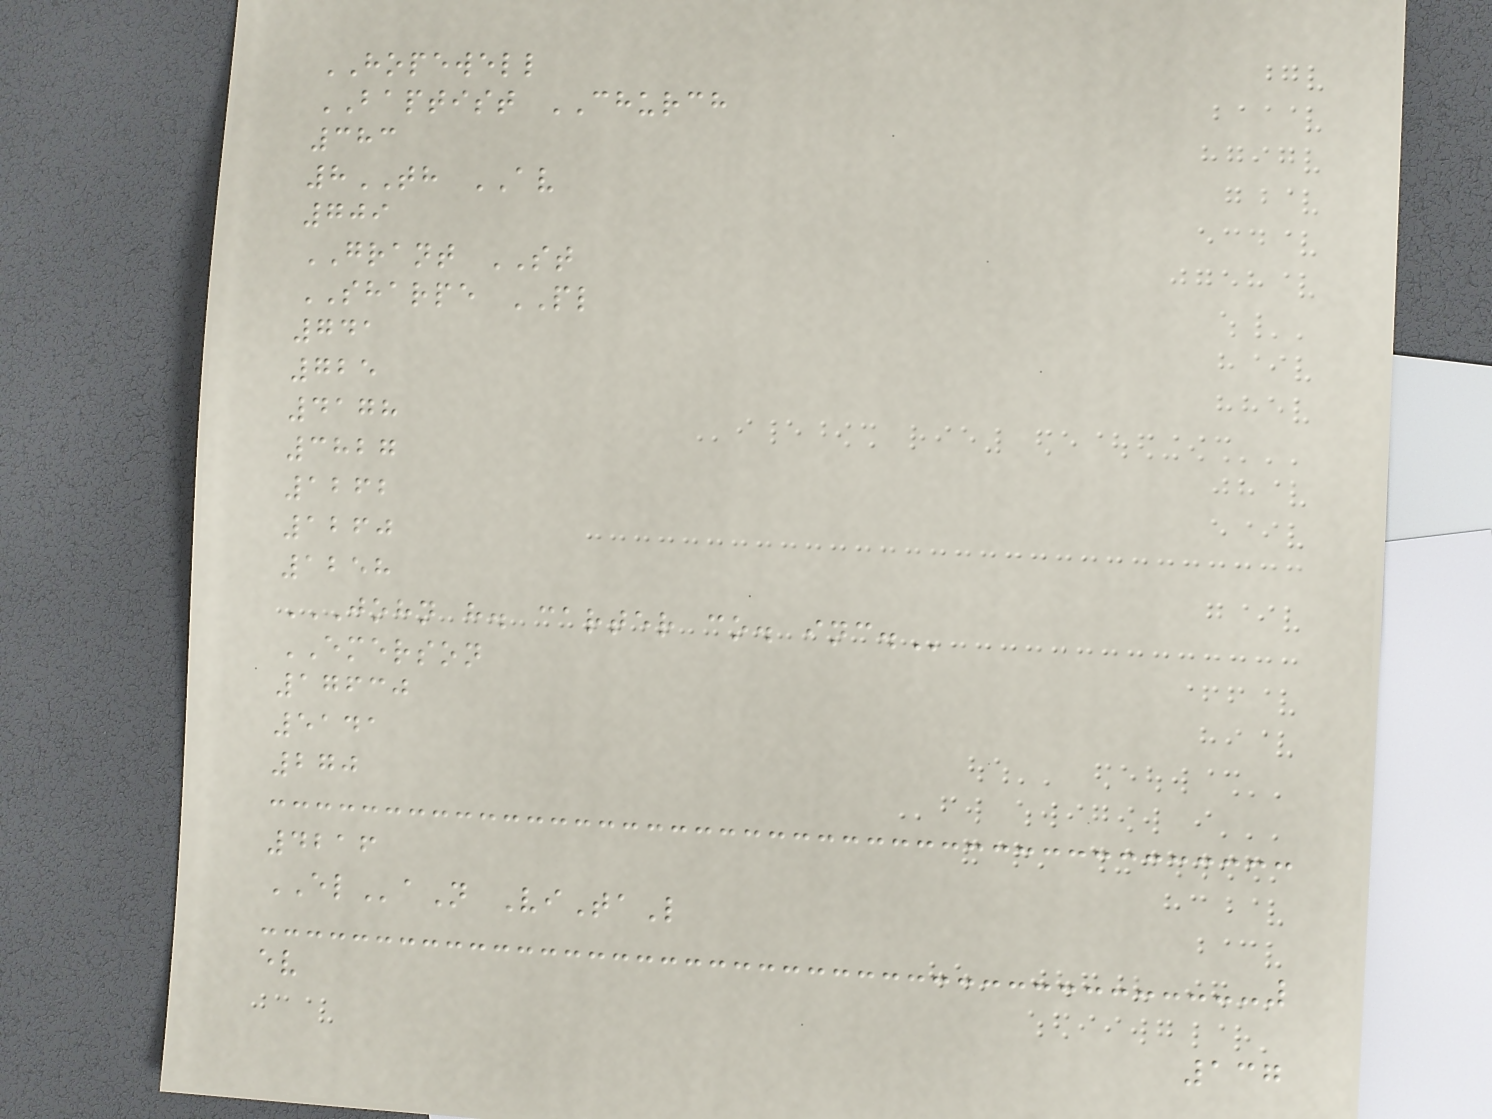HOPEWELL
BAPTIST CHURCH
383
8TH AV
709
GRANT ST
SHARPE PL
741
725
4178
3827
1262
1260
1258
JOHN H. CARTER CO. INC.
EMERSON
17630
5141
270
4216
ELaN ViTaL
ev
137
